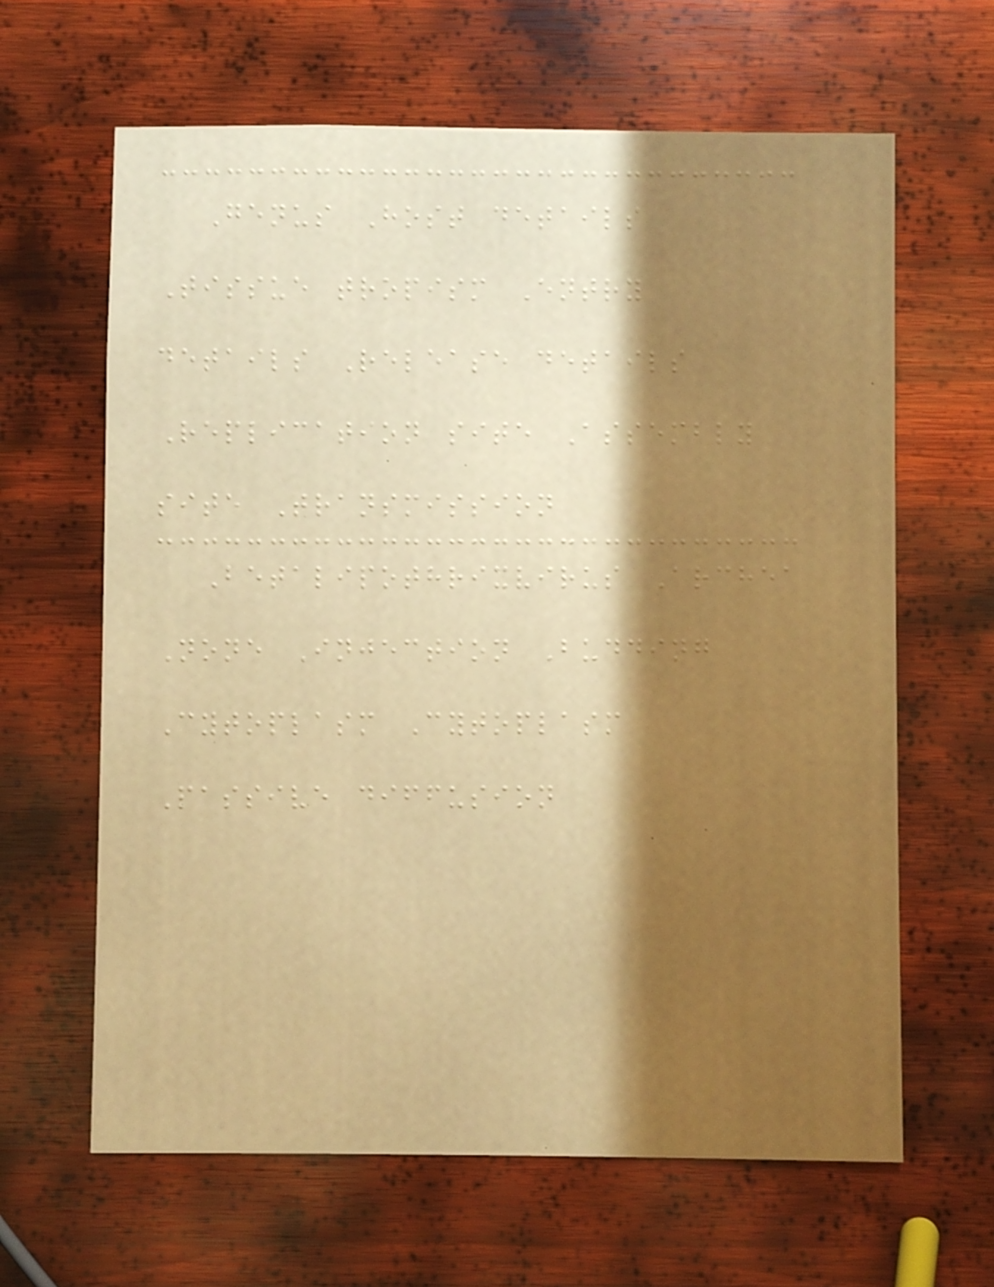Genus Host details
Tissue tropism Entry
details Release details
Replication site Assembly
site Transmission
Betalipothrixvirus Archea
None Injection Budding
Cytoplasm Cytoplasm
Passive diffusion
